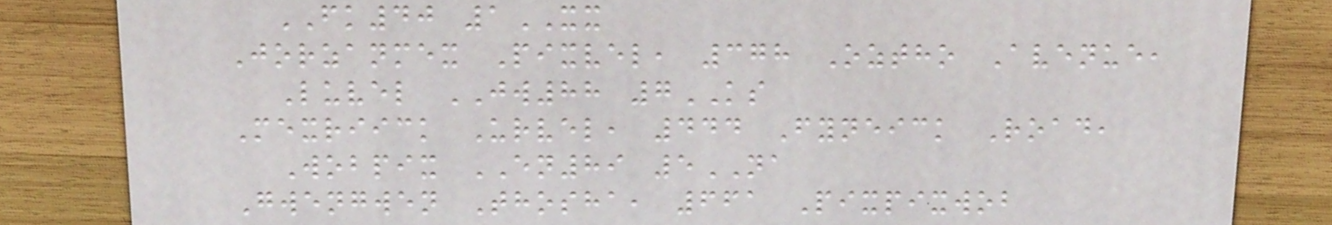FK40 1XX
Jorzanmex Pixvel, 378 Oztho Avenue,
Luvel JW88 7KS
Mexriick Urvel, 444 Fyneick Road,
Wobpix EN89 5NA
Gwengwen Thosha, 661 Pixpixwob
